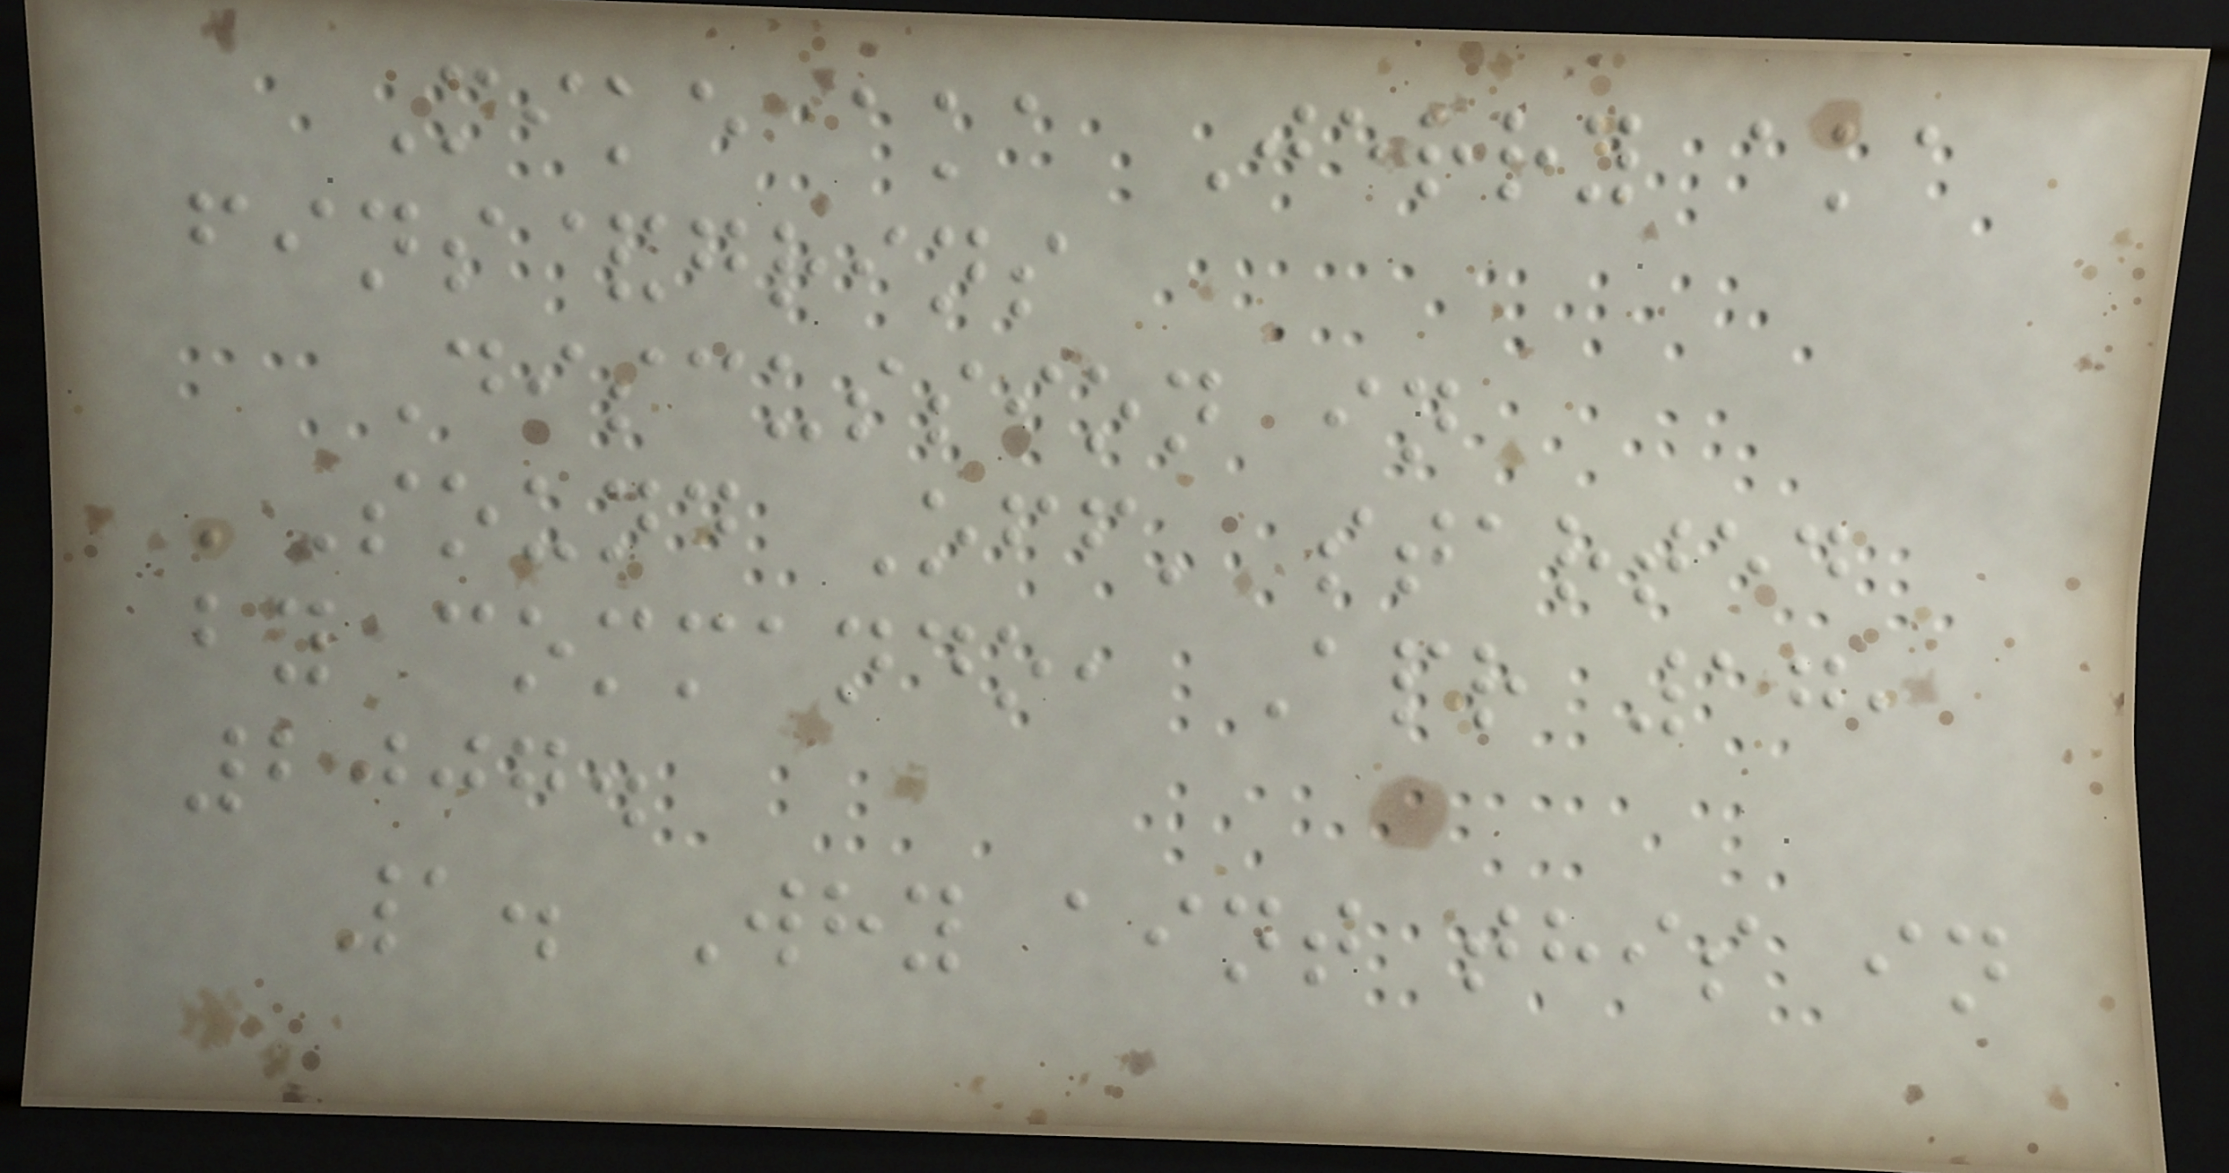Mike aka Jerry aka
fins&grins
Discussion in
'Sound Off' started
by commando, Apr 17,
2007.
1. Why aint this in
